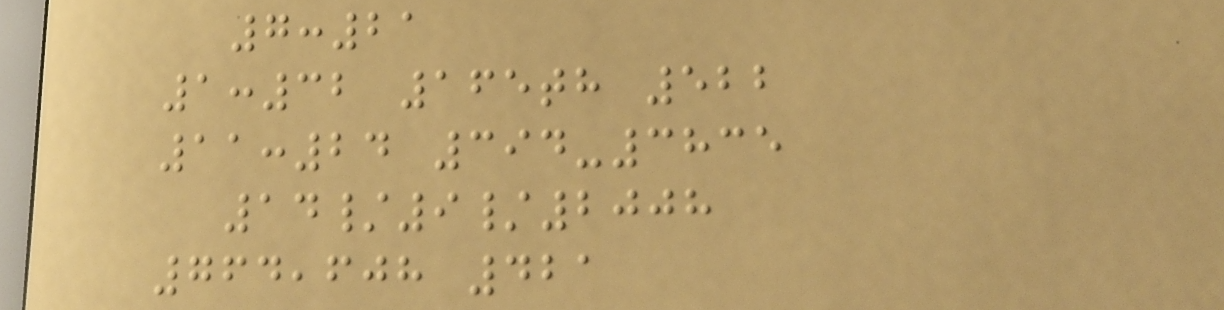7:21
1:32 165th 522
11:24 394-3835
14/9/2008
764,608 421
